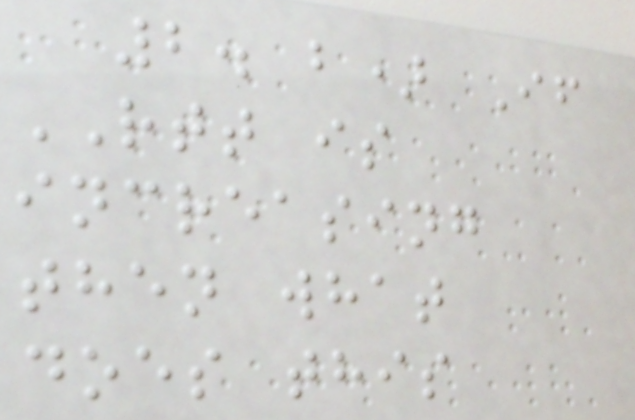2. b) If
RTT is
increasing
then what
does this
